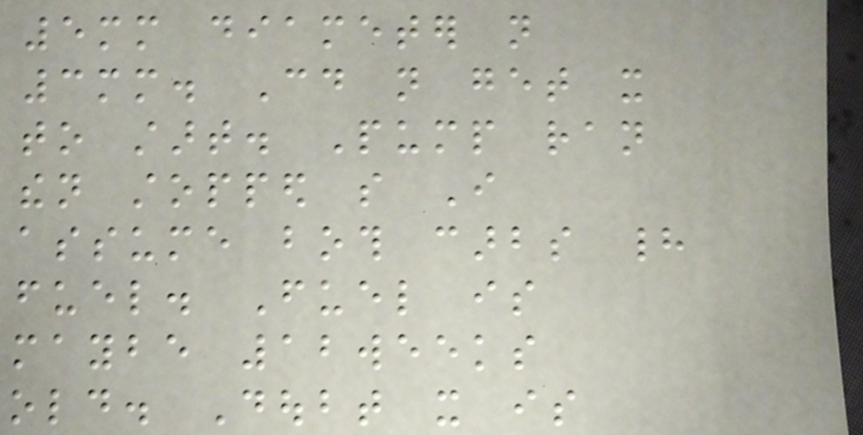5mm diameter not
3mm. Could not get it
to start. Pump ran
then stopped so I
assume both carbs had
fuel. Fuel is
maybe 12weeks
old. Doubt it is
